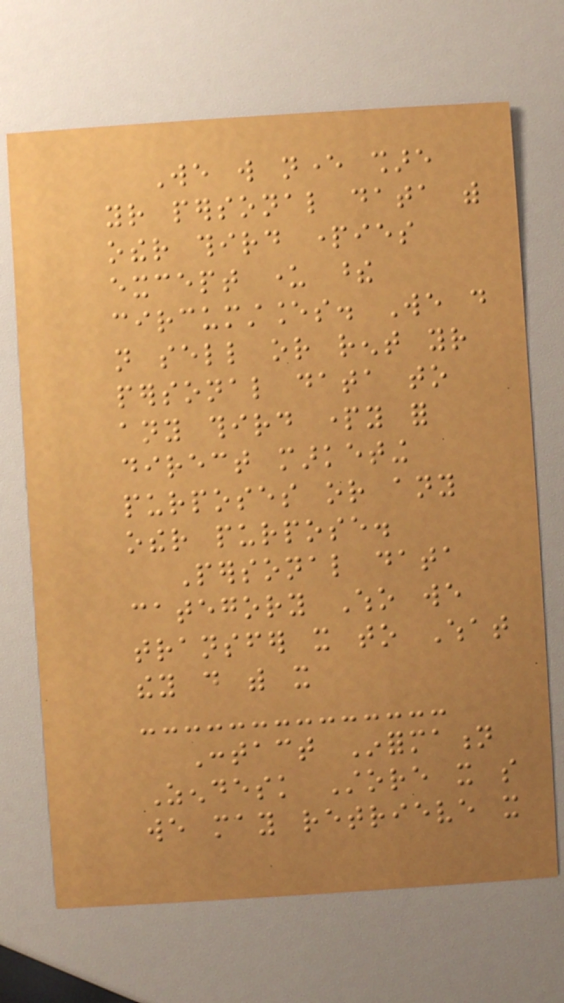We will never share
your personal data with
other third parties
except under these
circumstances. We do
not sell or rent your
personal data to
any third party for
direct marketing
purposes or any
other purpose.
Personal data
category Who we
transfer it to What
they do with it
Contact Information
Zendesk Store it so
we may retrieve it
